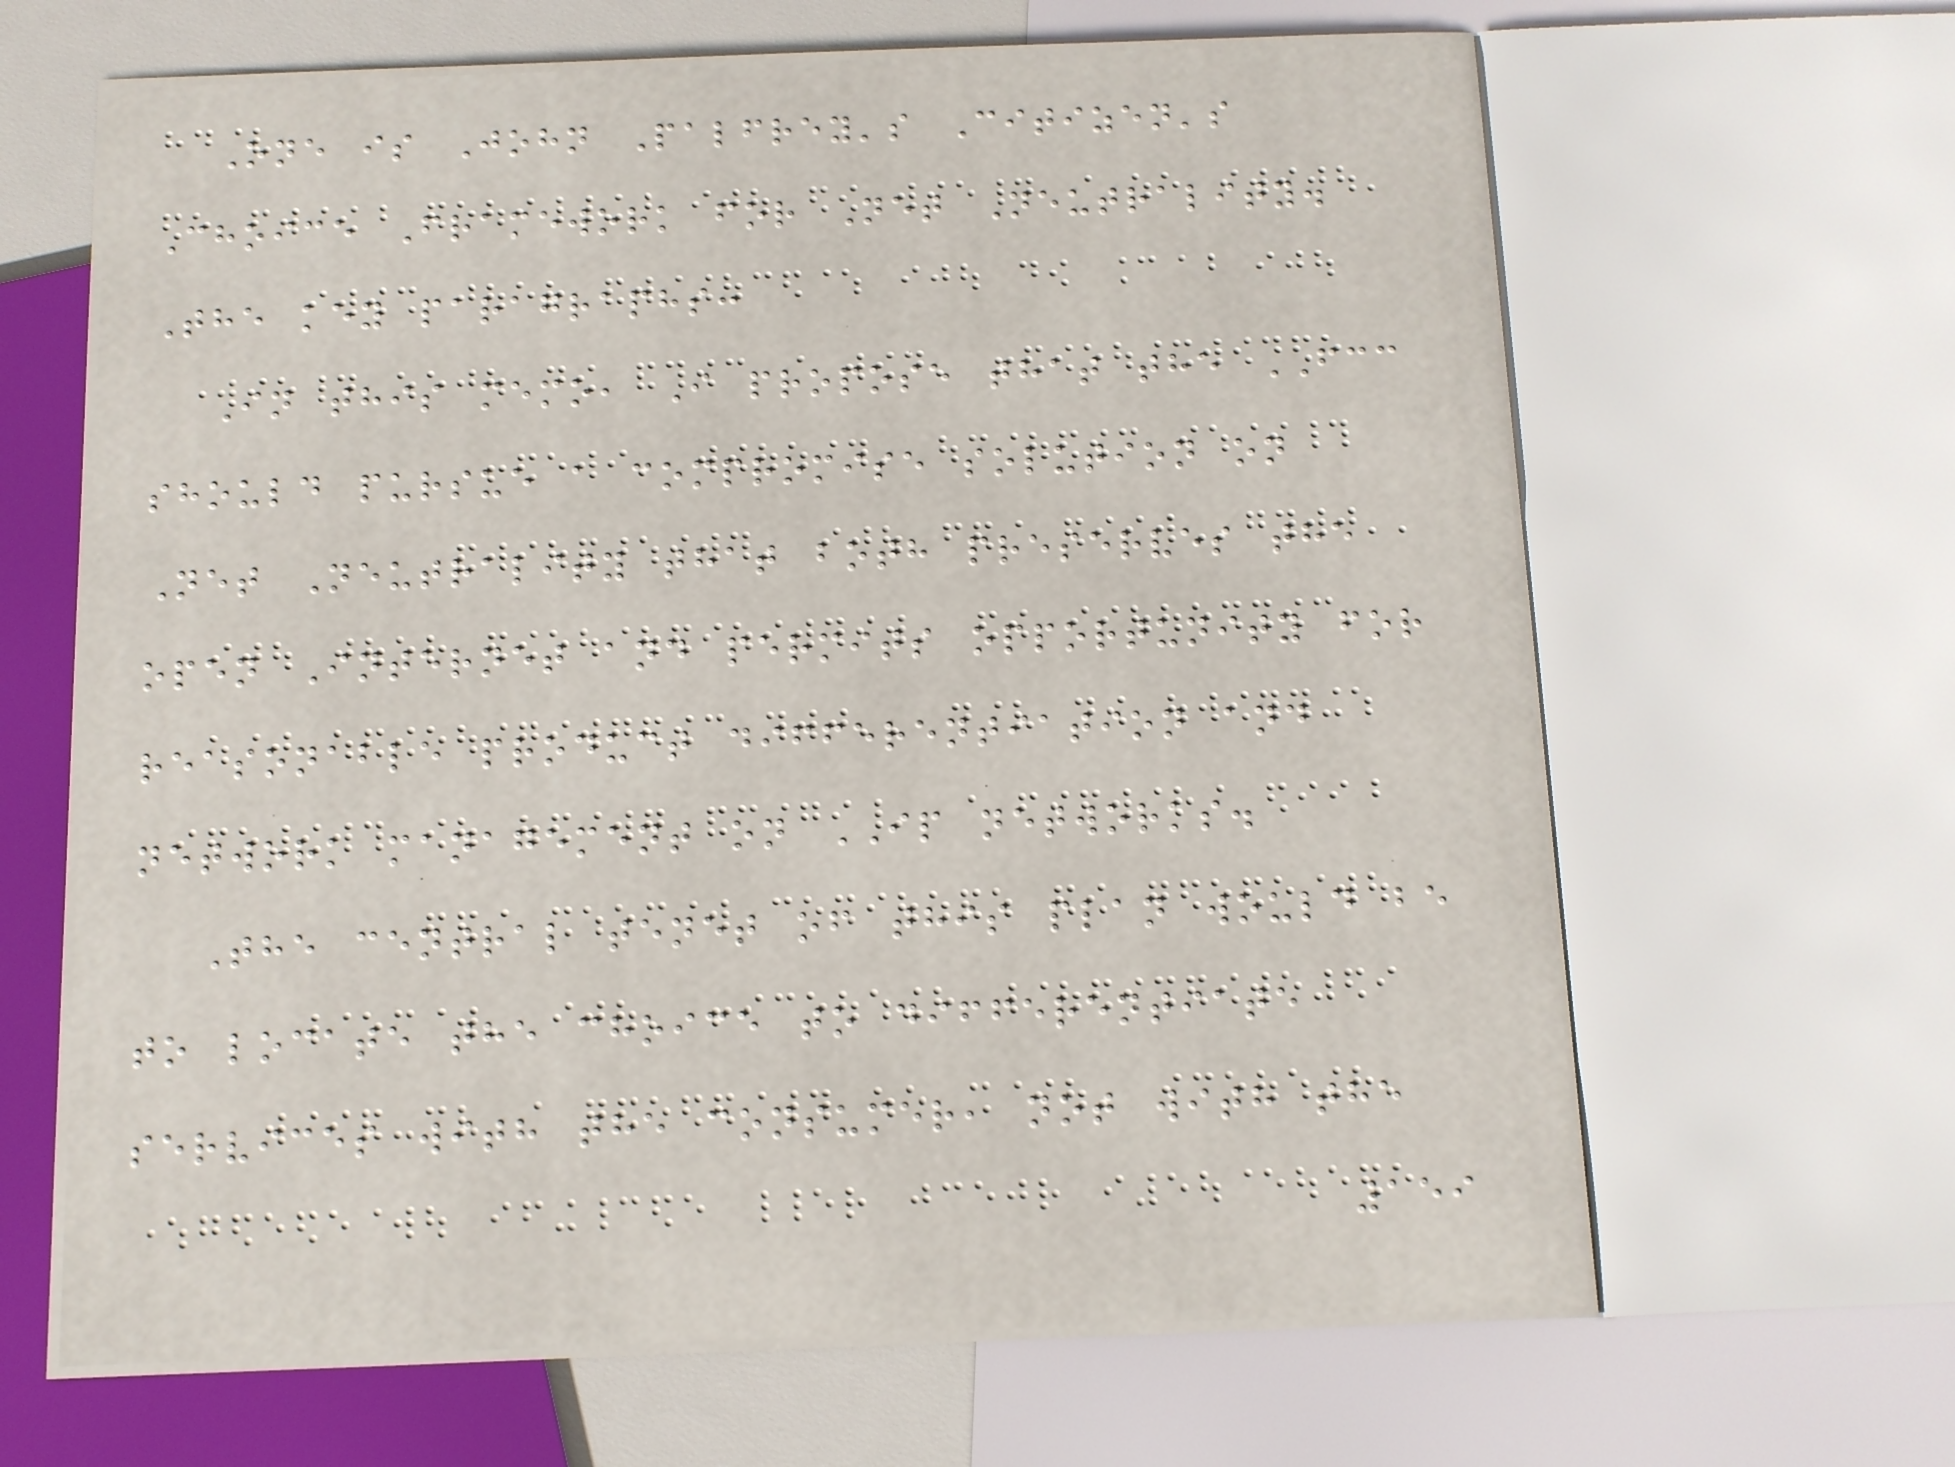One is John Palfrey's Citizen's
Choice Framework for Net Neutrality.
The key paragraphs:
In this memo, I propose that the FCC
should pursue a compromise solution on
Net Neutrality that both preserves the
open Internet and permits opportunity for
reasonable product differentiation and
network management on IP networks.
The central tenet of this plan would be
to locate the choice to differentiate
services with the consumer, not with the
159
